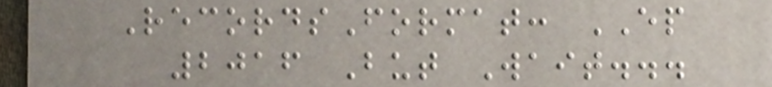RecordsFormat: EP
2016 But Wait...
